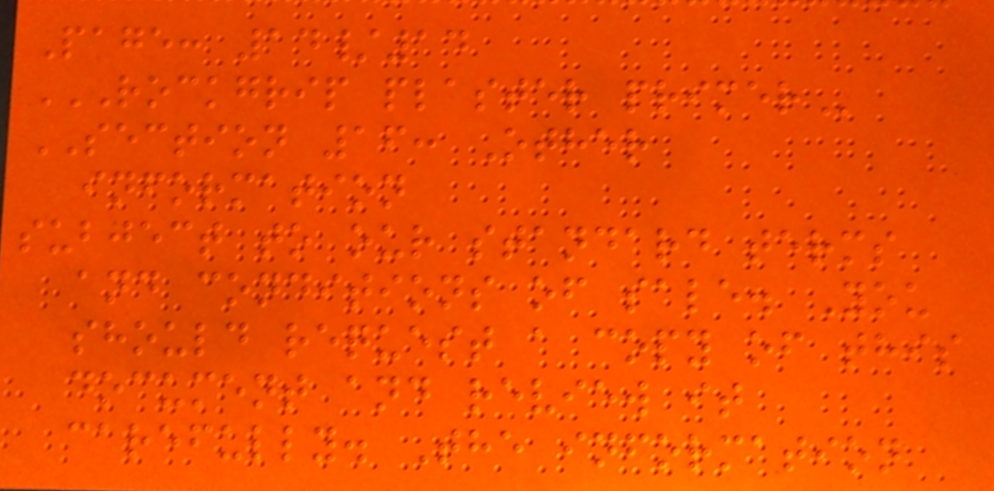Page: 14/14
ROCKGRIP PLASTER PRIMER
SECTION 16: Other
information
subject to our standard terms
and conditions of sale. You
should request a copy of this
document and review it
carefully. The information
